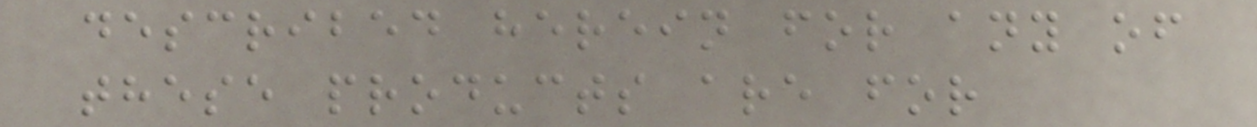described herein for any of
these products are for
